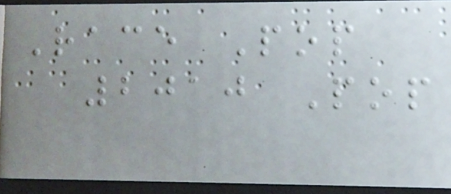Race Pop
2010 Pop
